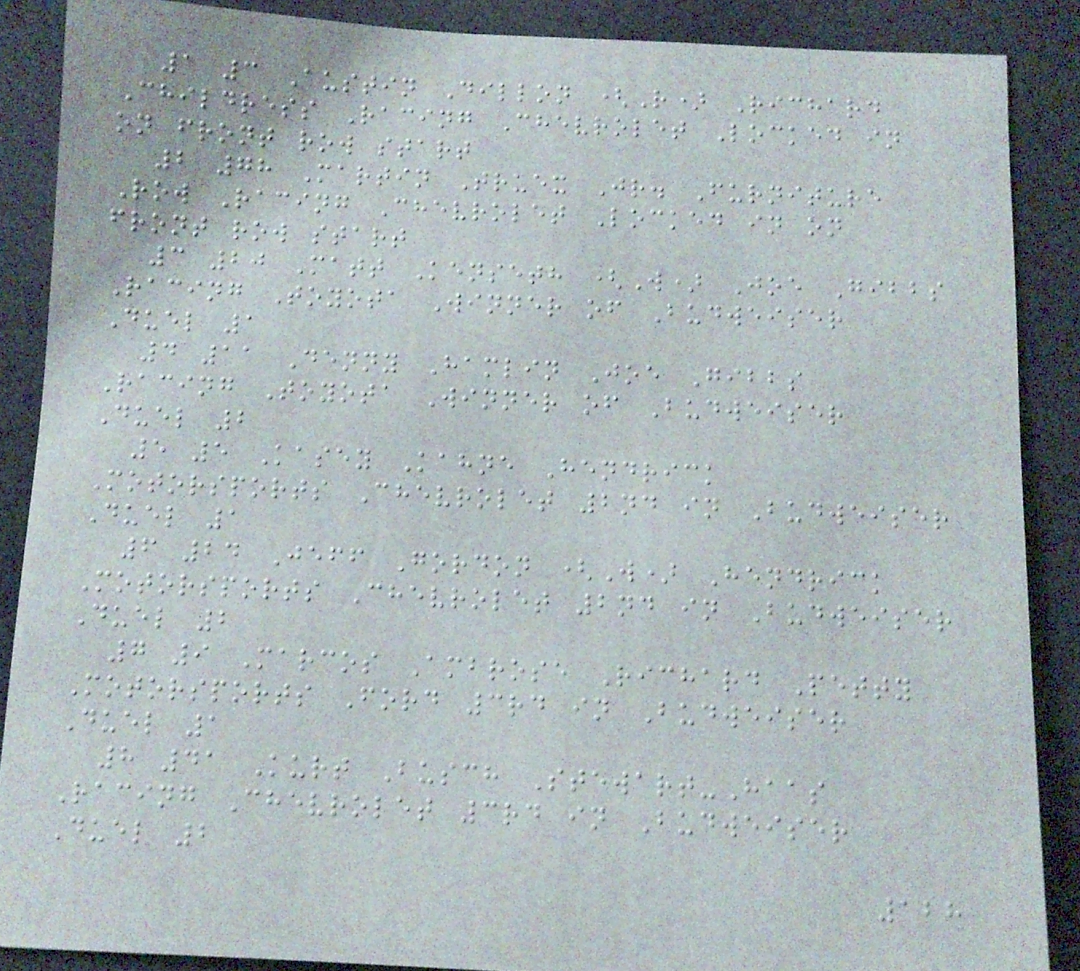1 3 Austin Dillon (R) Richard
Childress Racing Chevrolet Locked in
on front row start
2 78 Martin Truex Jr. Furniture
Row Racing Chevrolet Locked in on
front row start
3 20 Matt Kenseth (W) Joe Gibbs
Racing Toyota Winner of Budweiser
Duel 1
4 11 Denny Hamlin Joe Gibbs
Racing Toyota Winner of Budweiser
Duel 2
5 5 Kasey Kahne Hendrick
Motorsports Chevrolet 2nd in Budweiser
Duel 1
6 24 Jeff Gordon (W) Hendrick
Motorsports Chevrolet 2nd in Budweiser
Duel 2
7 9 Marcos Ambrose Richard Petty
Motorsports Ford 3rd in Budweiser
Duel 1
8 41 Kurt Busch Stewart-Haas
Racing Chevrolet 3rd in Budweiser
Duel 2
128
